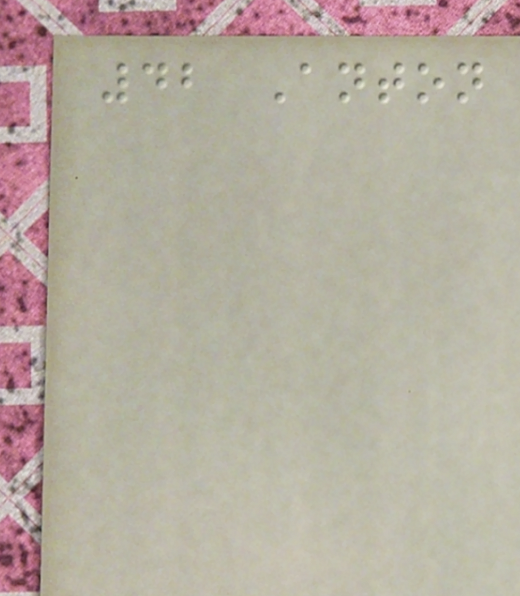42 Anton
